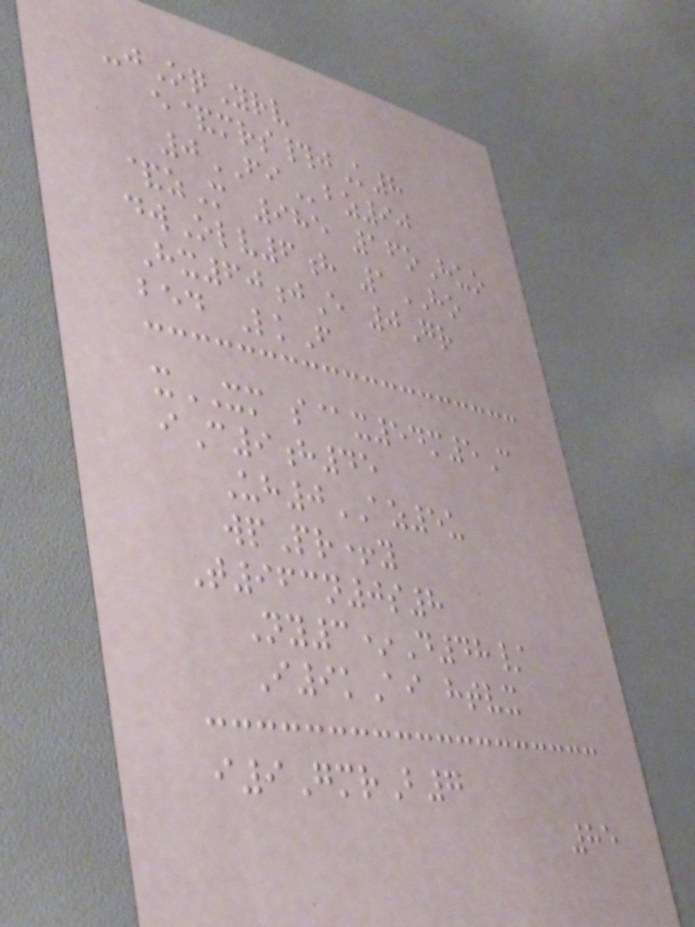-jOqYrv
e&mrs#jK8
0FIbz90
&zM 985 16oHuo
dwOlv6h 1HO
Hx60jE 0Gr
bed LkF
xXM s@x54m5C
iC9h45
Uh0AZ5u
wpPr+y
T963n0s8
Ny3*D48/
I9kAi htvx
i9GmrB7
85
